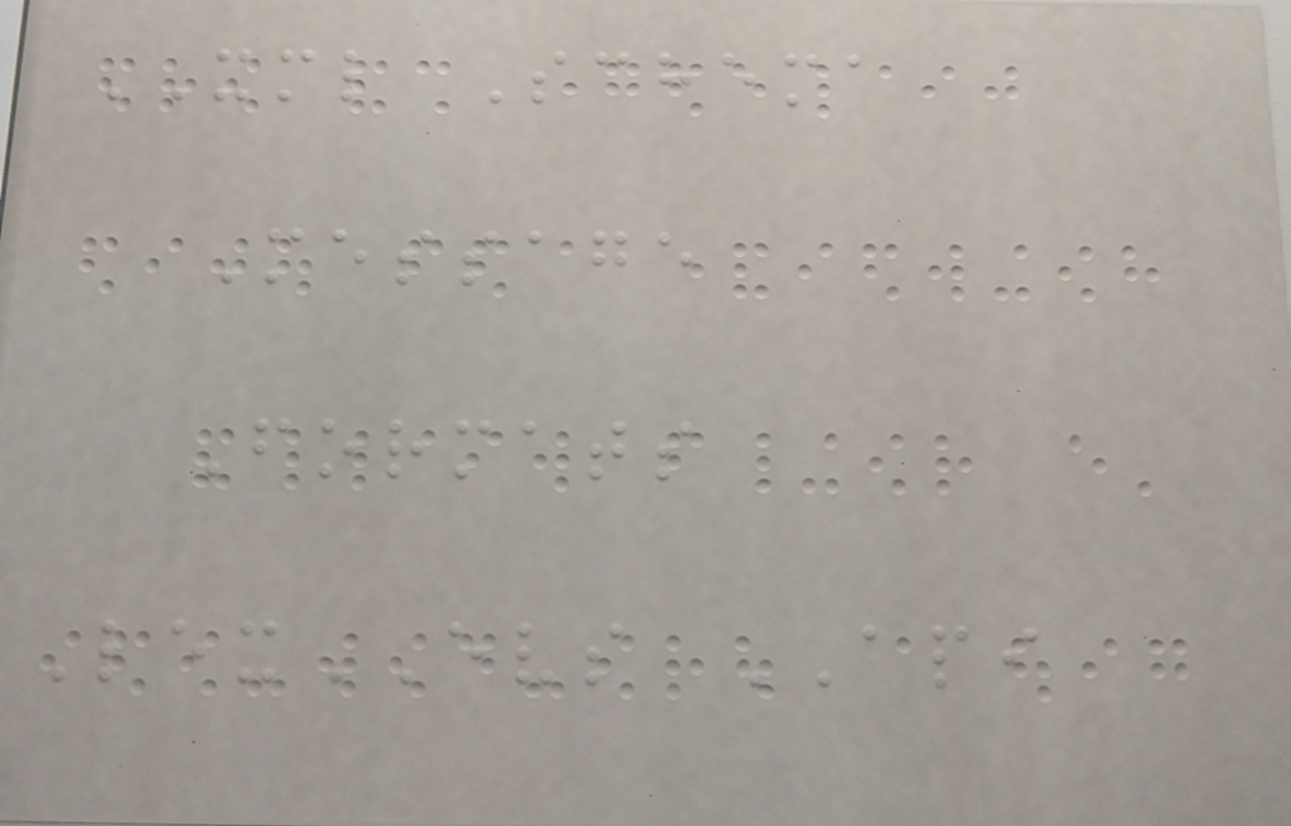XML Schema
Message
Formats
LexEVS API
